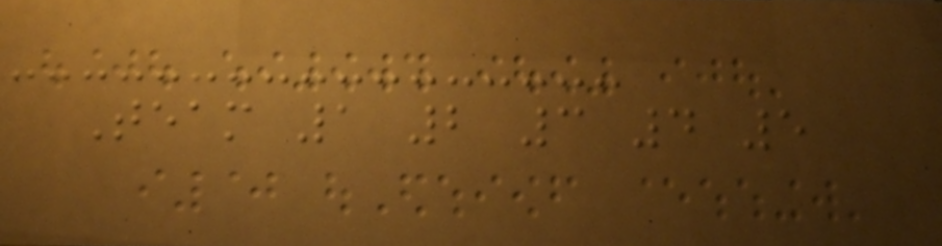Team 1 2 3 4 5
